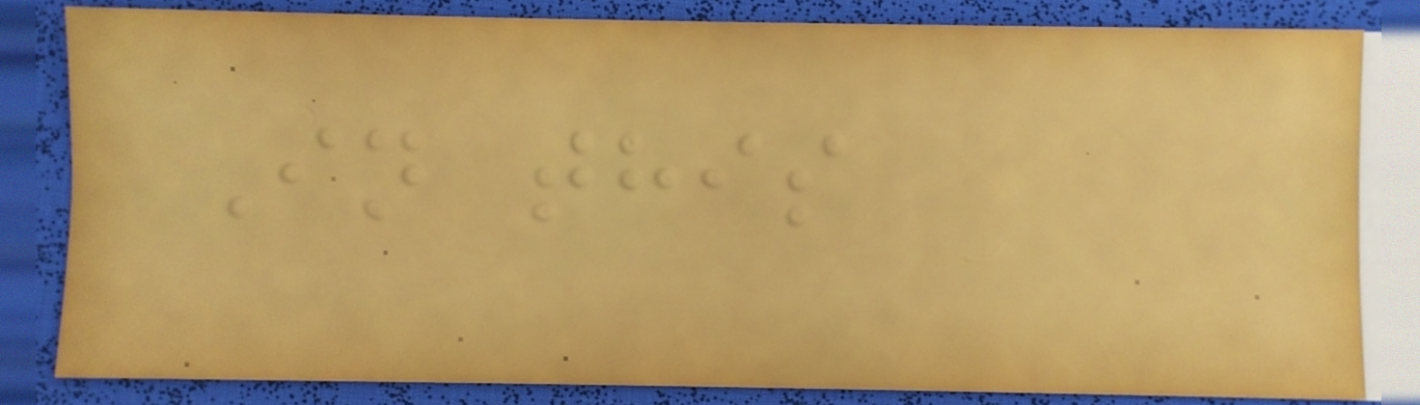In this
